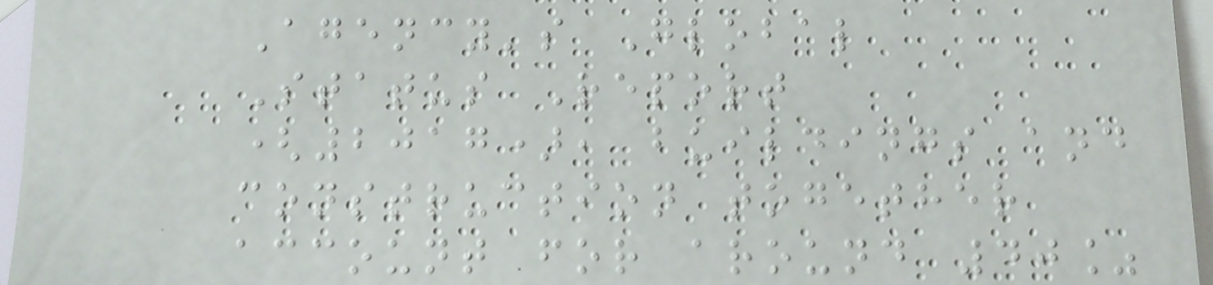Agency's Global
Status Report
(2017), buildings and
construction together
account for around 40%
